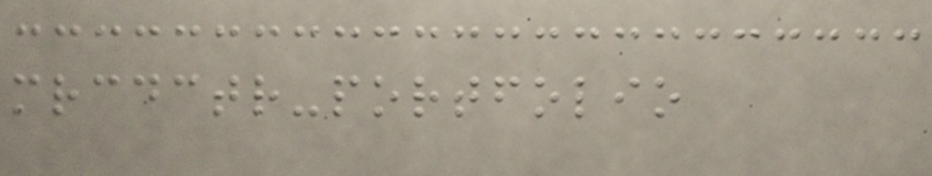mrcdctr-portfolio
